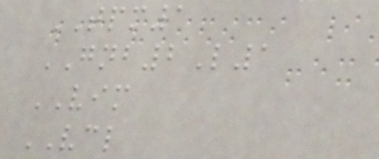TPM1
GNB2L1
VIM
VCL
